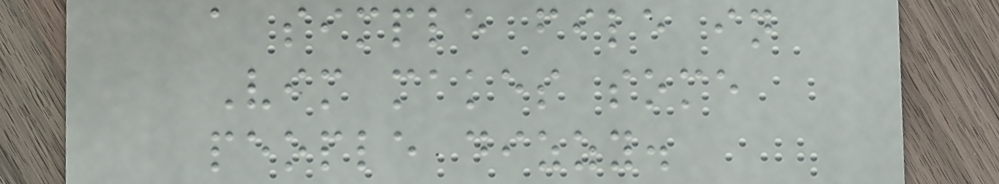a simple file in
Vim makes some
people dizzy.
